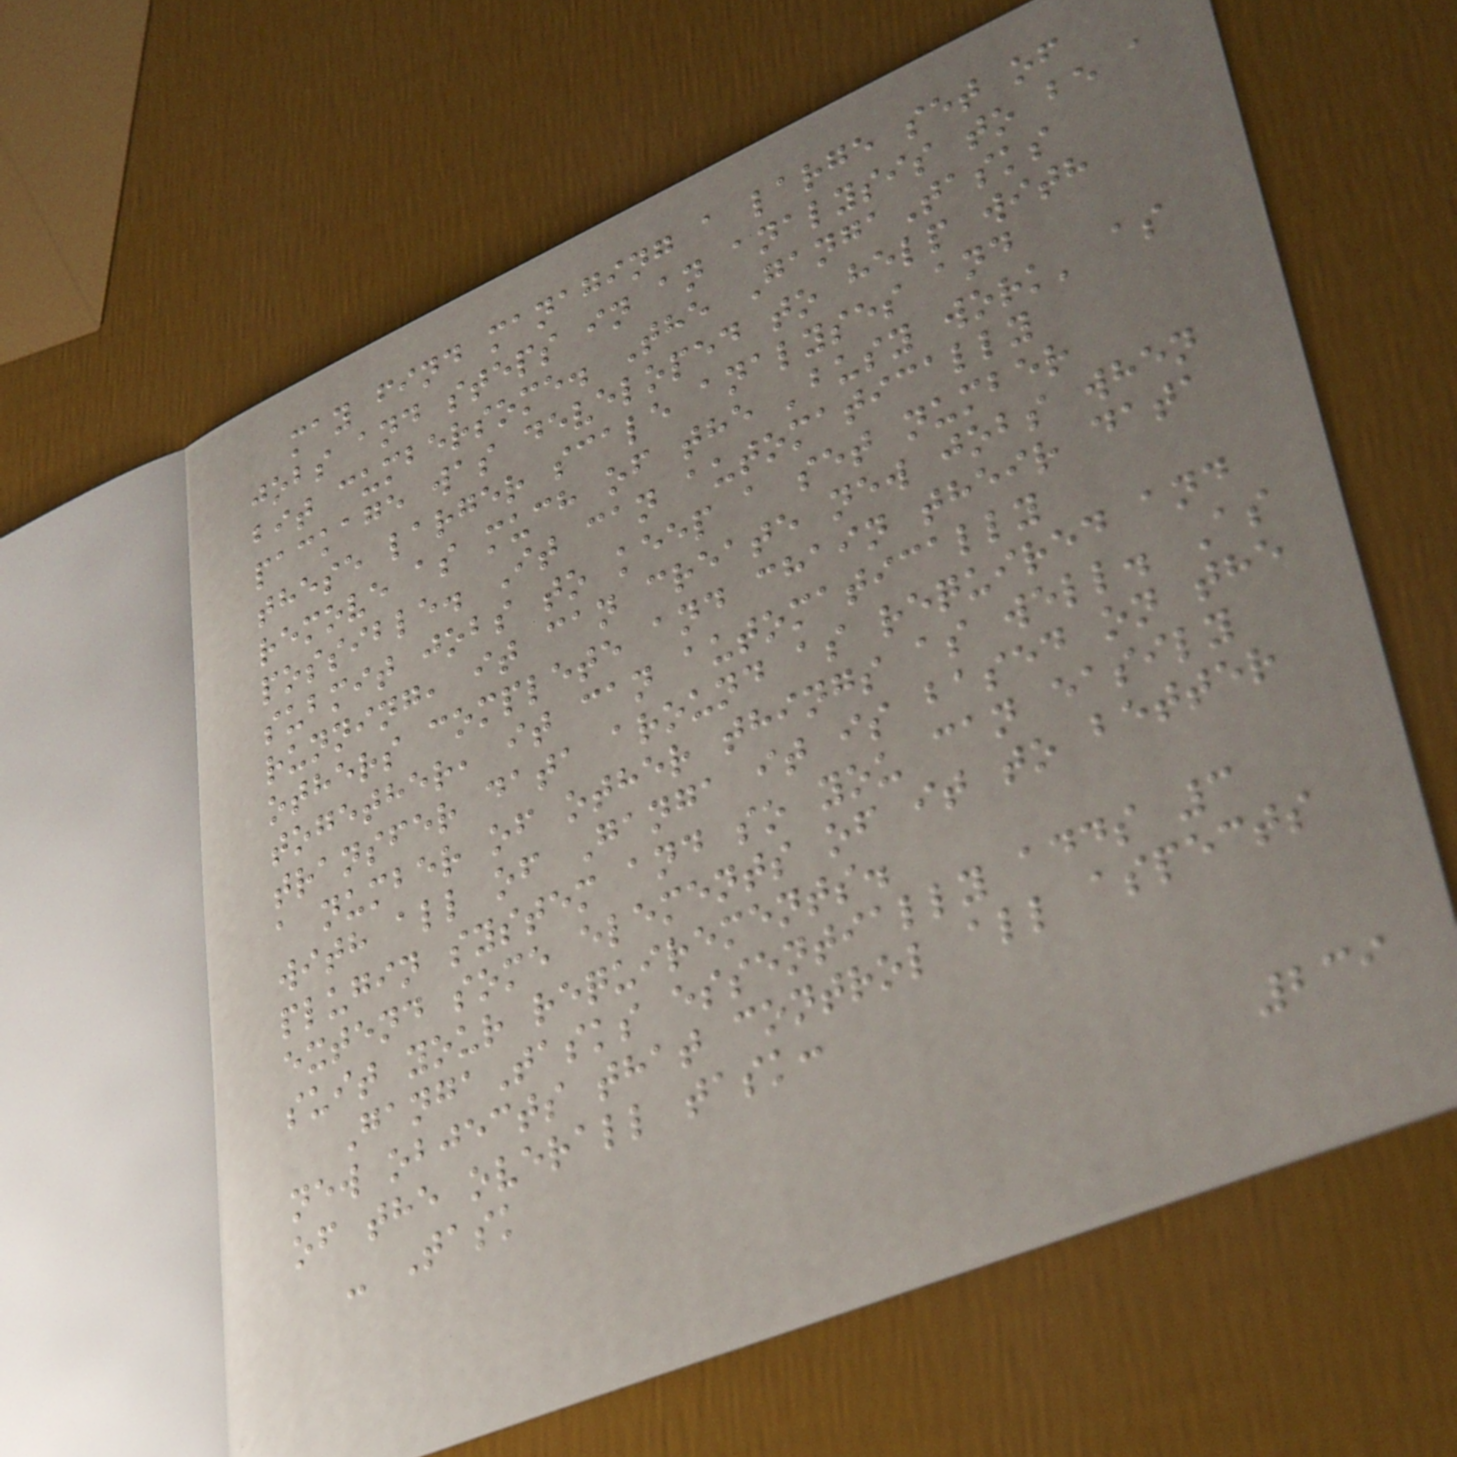may find managing a large set of
jobs and steps in an analysis to be a
bit cumbersome. The GangaTasks
package was developed to help with
these larger scale analyses and
remove as much of the 'busy work' as
possible. It can automatically
submit jobs to keep a set number
running, it can create new jobs when
others complete and chain their data
together, it can automatically
transfer data around as required and
a number of other things as well. As
with all of Ganga it is based on the
plugin system and so you can easily
extend some elements of it to better
suit your requirements.
GangaTasks essentially adds 3
new objects that control all aspects
of the overall task:
- Task
239
